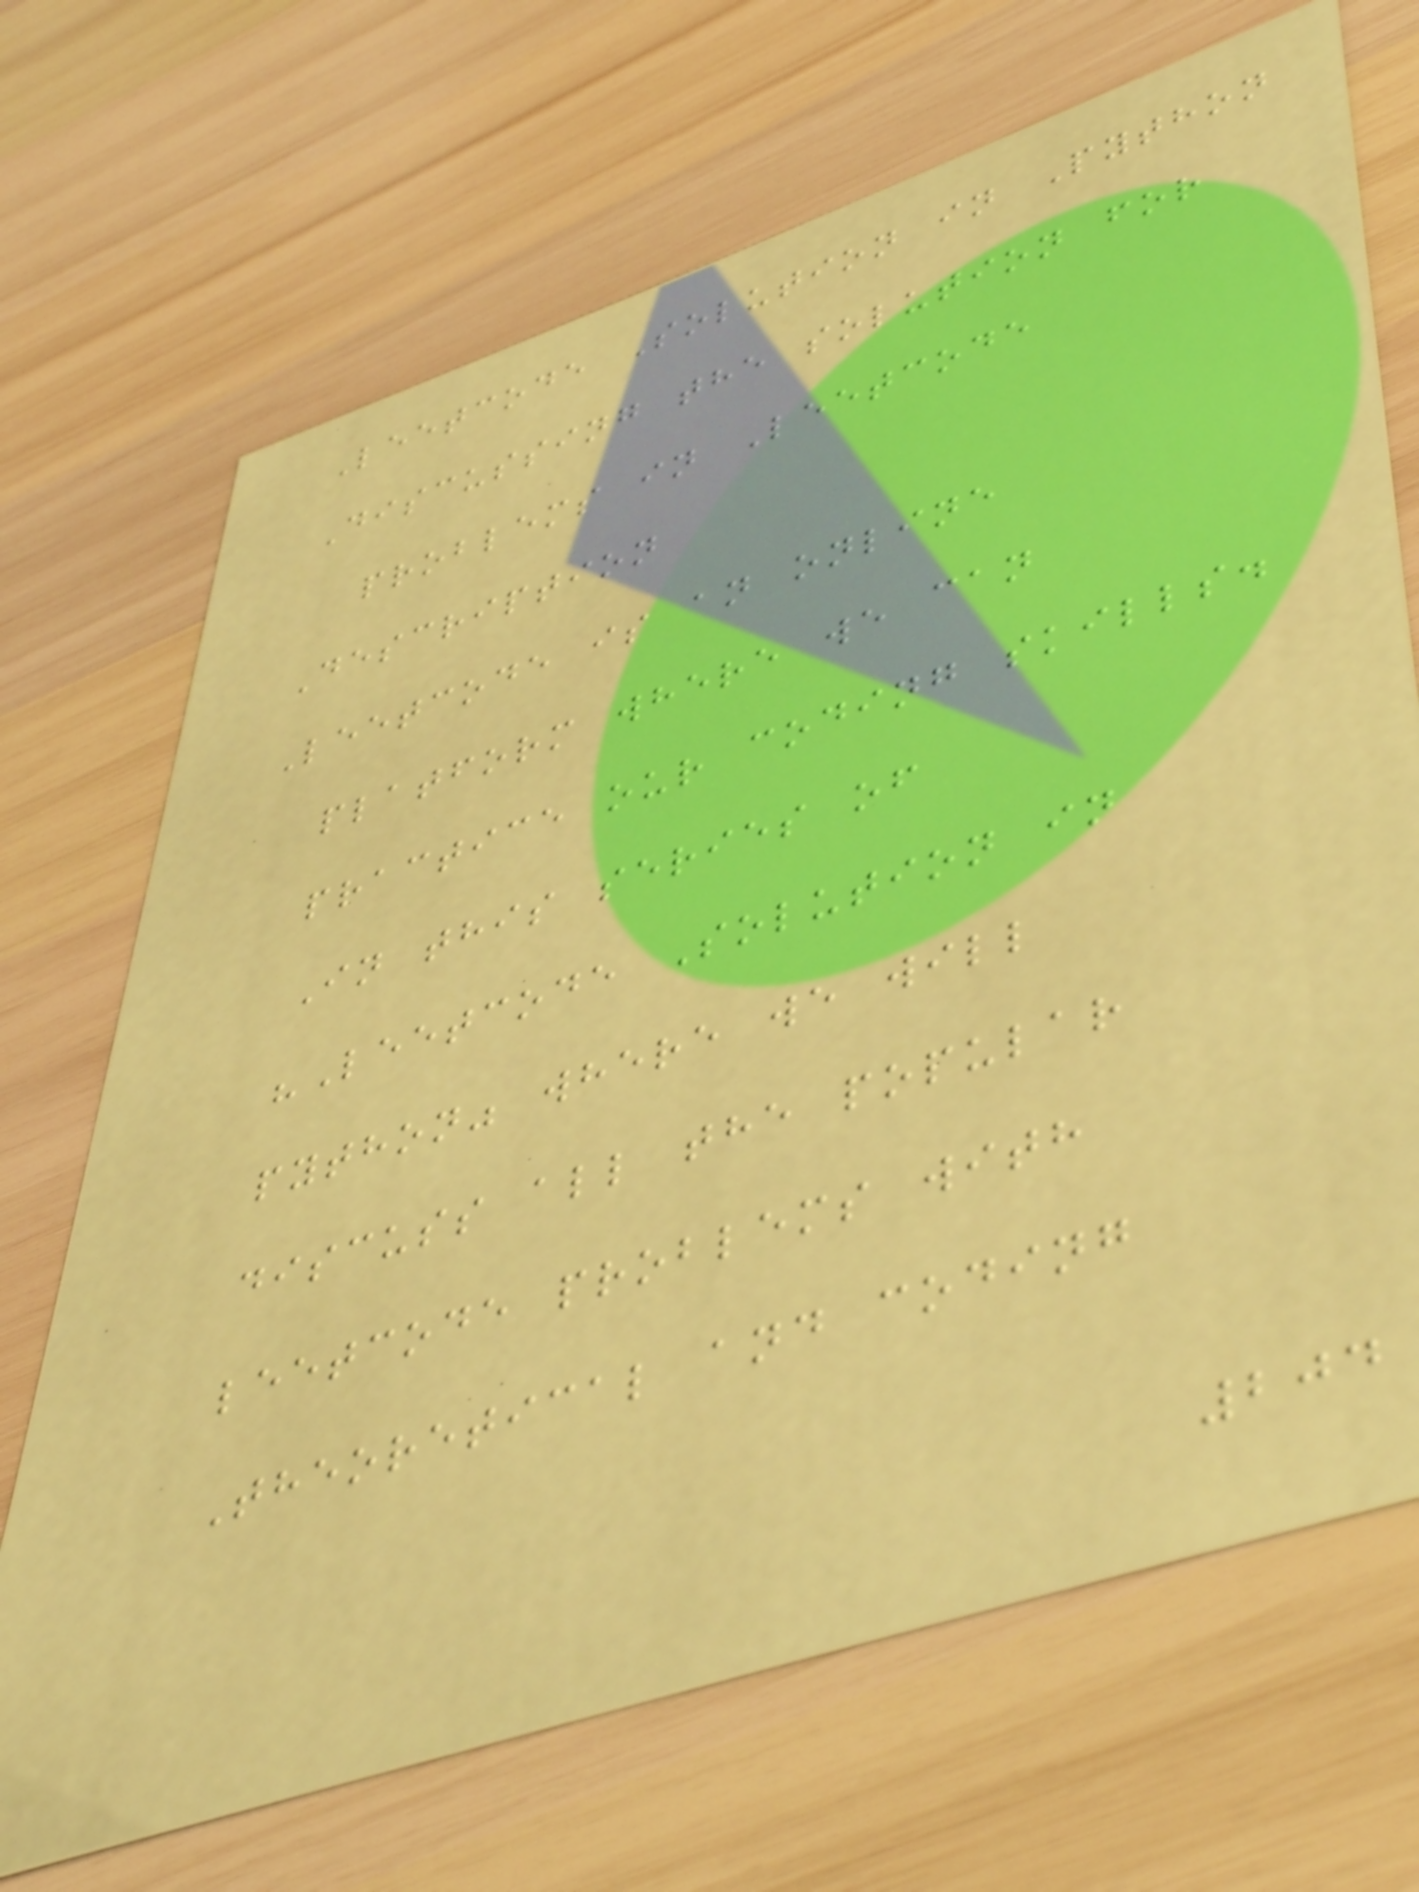Leetcode Solution in Python
Discussing the solution for
problems in Leetcode
Description
Leetcode is an online
platform where we can
practice our coding skills.
In this series of
"Leetcode Solution in
python" where we will
discuss all the popular
leetcode problems with
Theoretical and coding
204
